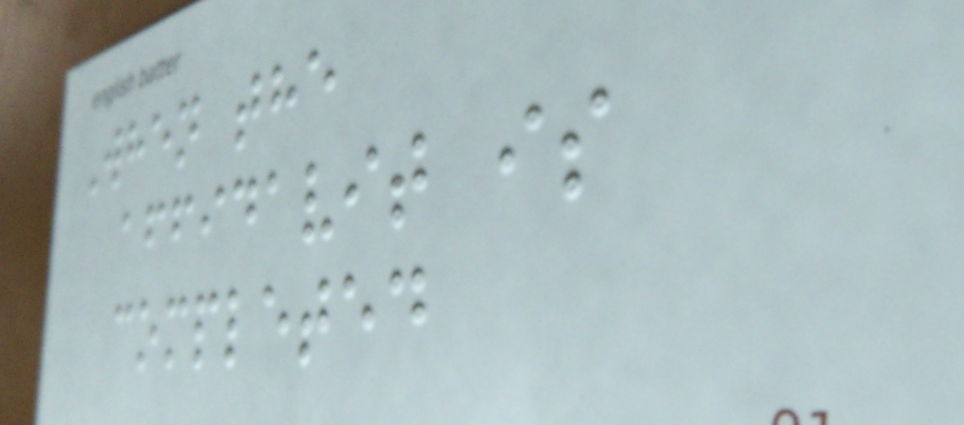When the
affidavit is
completed
